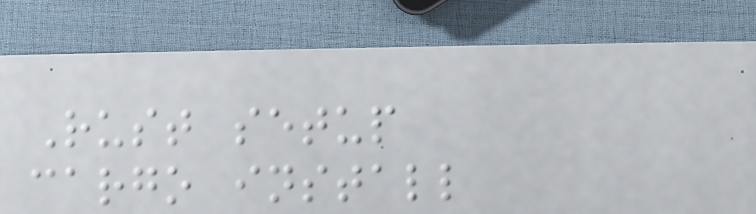Rust setup
cargo install
